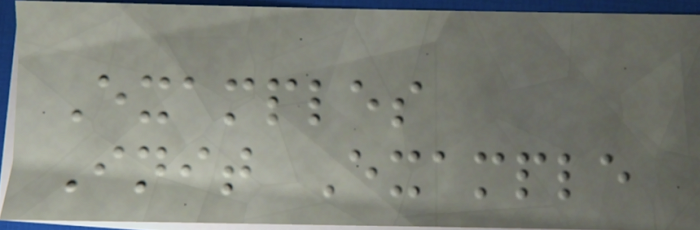Examples
Init Example
